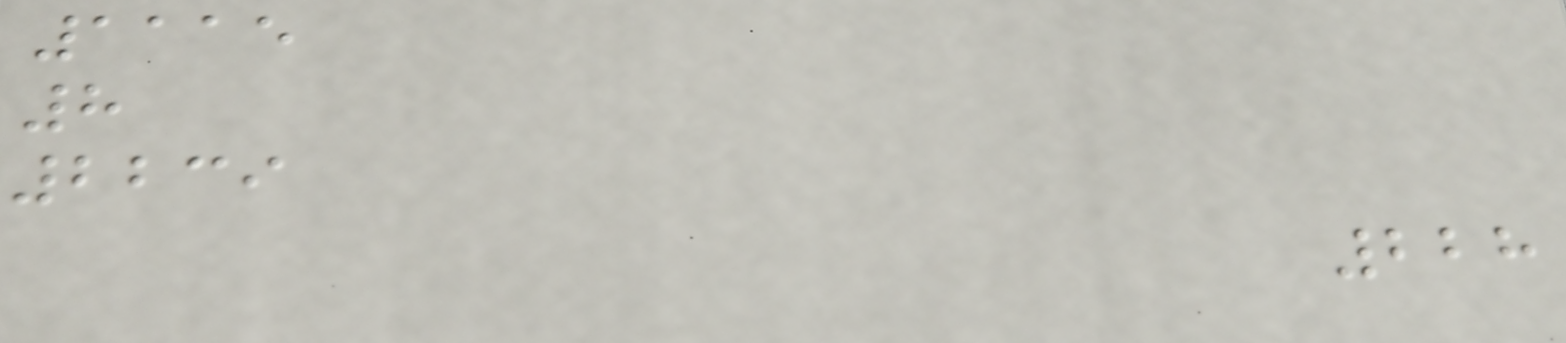1115
8
2239
228
